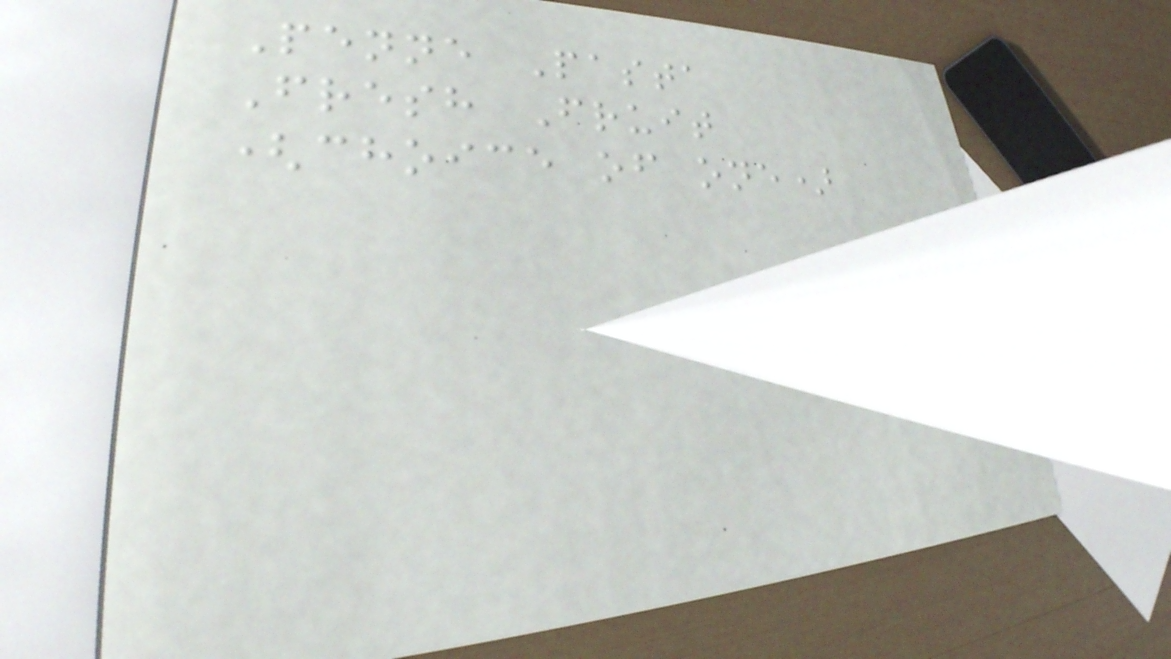Penne Pasta
Fresh Fruit
(choice of one)
